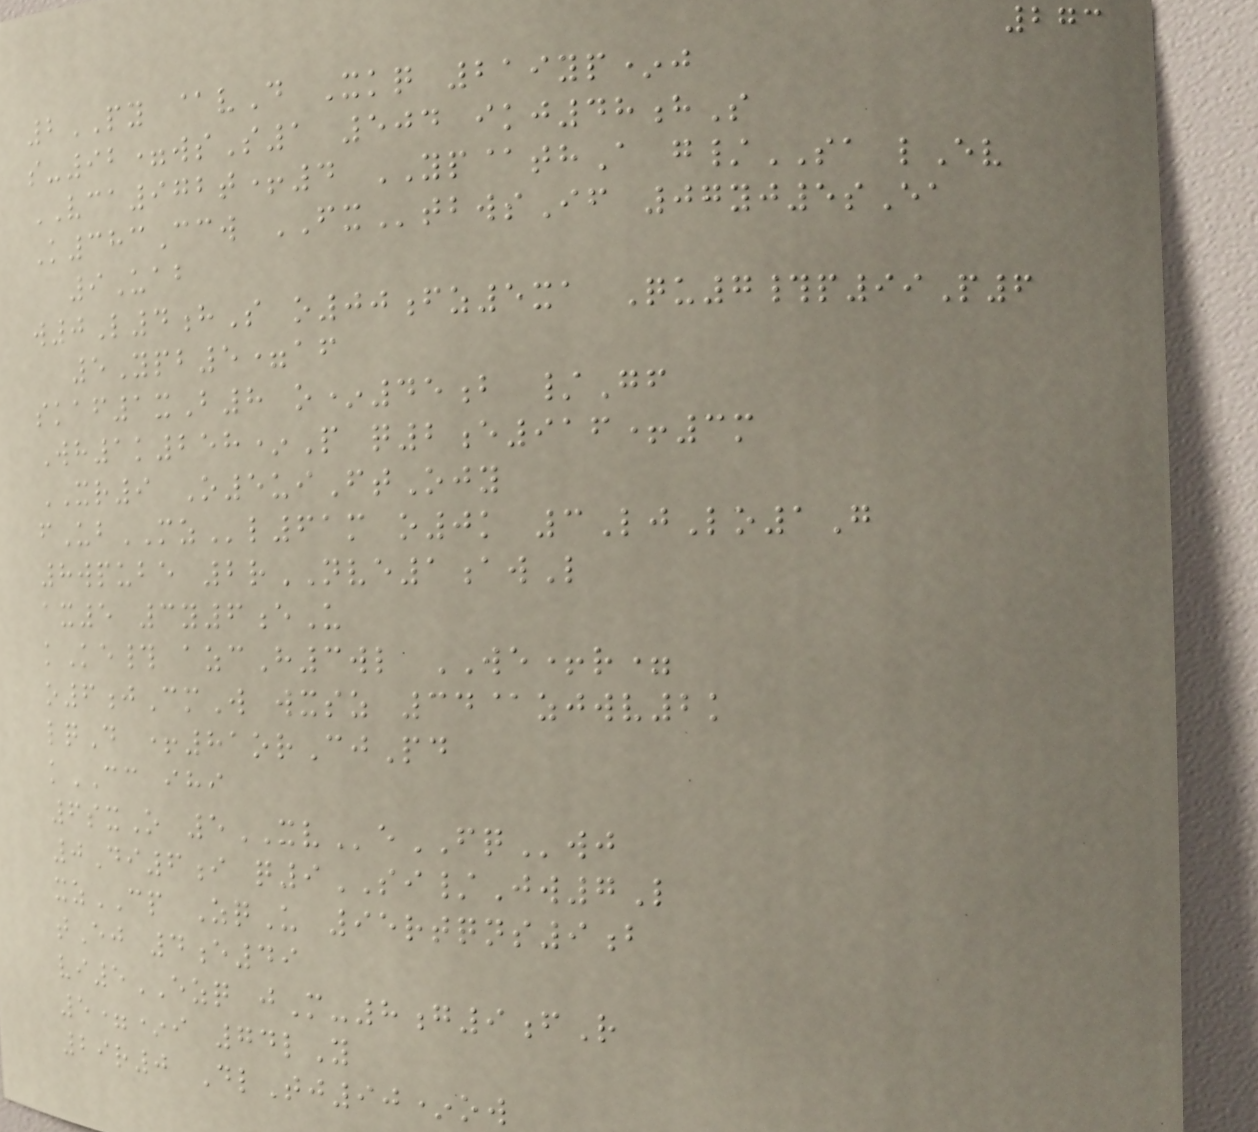273
2PY @vD Xkq 219yp*j
s-92=wsS1 504 ikj48hS
VCA972t+4 YP@thA g/SA lEv
K383Ccw FXtbwsIf 07yj5sEa
9Uab
w0L4hS o00fz5xa Qu7#p99P6
5Ypb5=af
skaf1xB8 o*45b /Gf
Wh1k258*P q2e916+3m
XR9 O5uiFtOjy
fUbMZl61m o0k 3LjLo1G
8wpube 2rNVE1awL
ax5 3y6eU
kKe# azcH3wl WE+r=
o6jCmW wxsz 34@zjwv2k
lqD +81orCjPd
kCC ihi
6sxO 5XVeFQwj
0Di6i q9SI/Jw7L
xzCP ZqU 95rtqns9b
tEj 4e49
vi5EZQ jM-8g9fR
5=*i 74lY
29r0 DlTj90*ow
